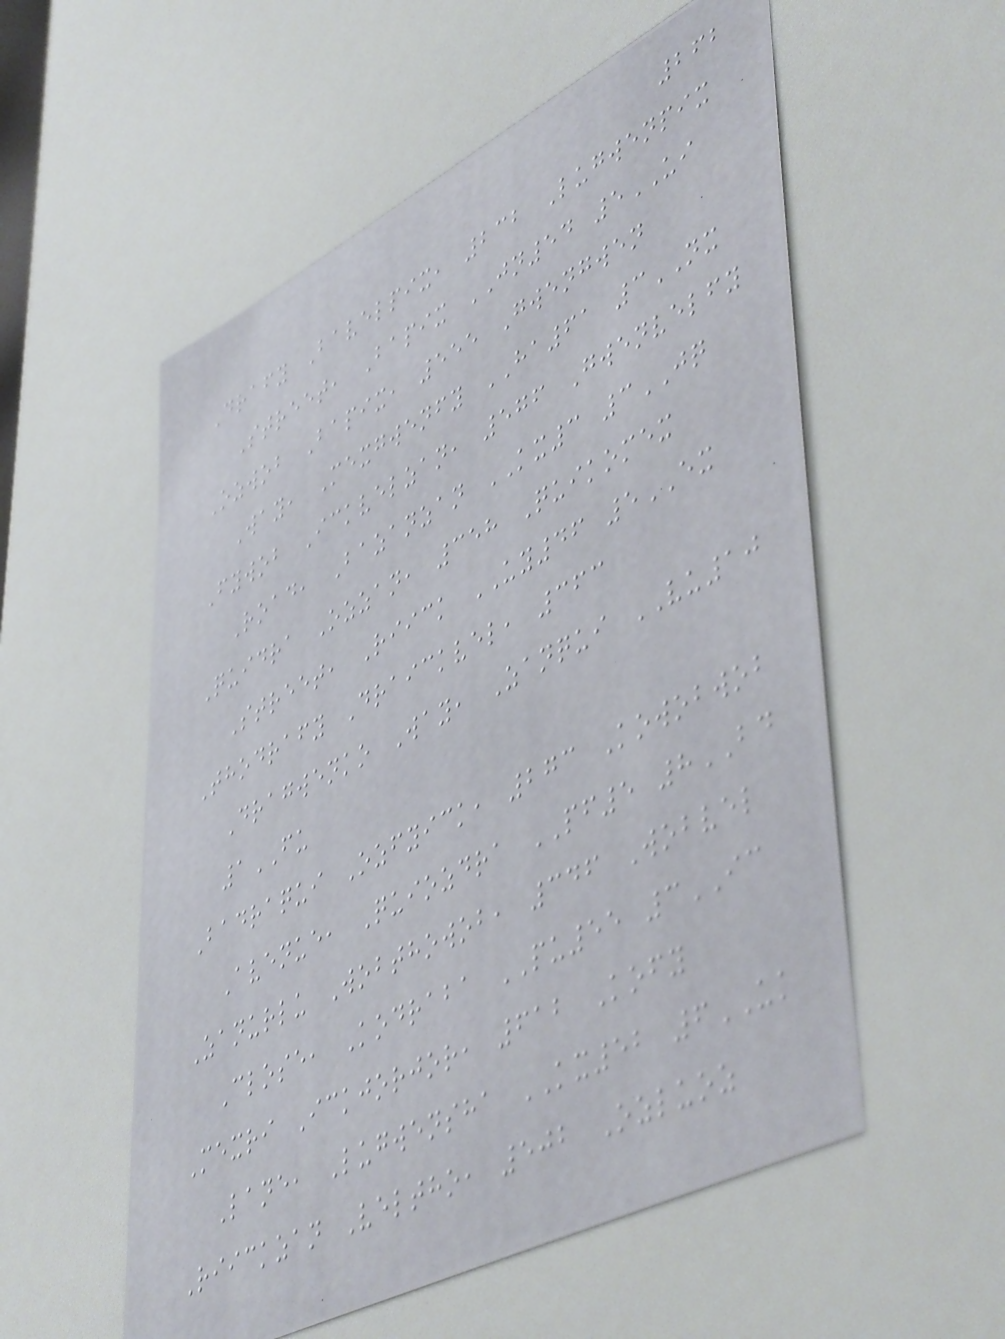262
Drafy Bavelpix, 232 Lugwenpix
Street, Bapix JN54 5UI
Ozwob Bapix, 555 Gwengwen
Way, Mexgwenfy HA61 3NX
Fywob Ickvelzan, 576 Gwenvelfy
Road, Bazanzan KX3 3JQ
Quidra Ozzan, 358 Quikomex
Street, Riick UY46 5EX
Thodrafy Draickvel, 363
Dragwenko Way, Zanqui VU10
1FU
Badraqui Ozfyick, 273 Kowobwob
Avenue, Quiozdra PF5 8BD
Zanurlu Wobthowob, 346 Wobvel
Close, Kodraba PU55 3IC
Mexri Ickjorjor, 612 Kofy
Lane, Lugwensha KX52 6UK
Riickzan Veltho, 502 Ozluoz
